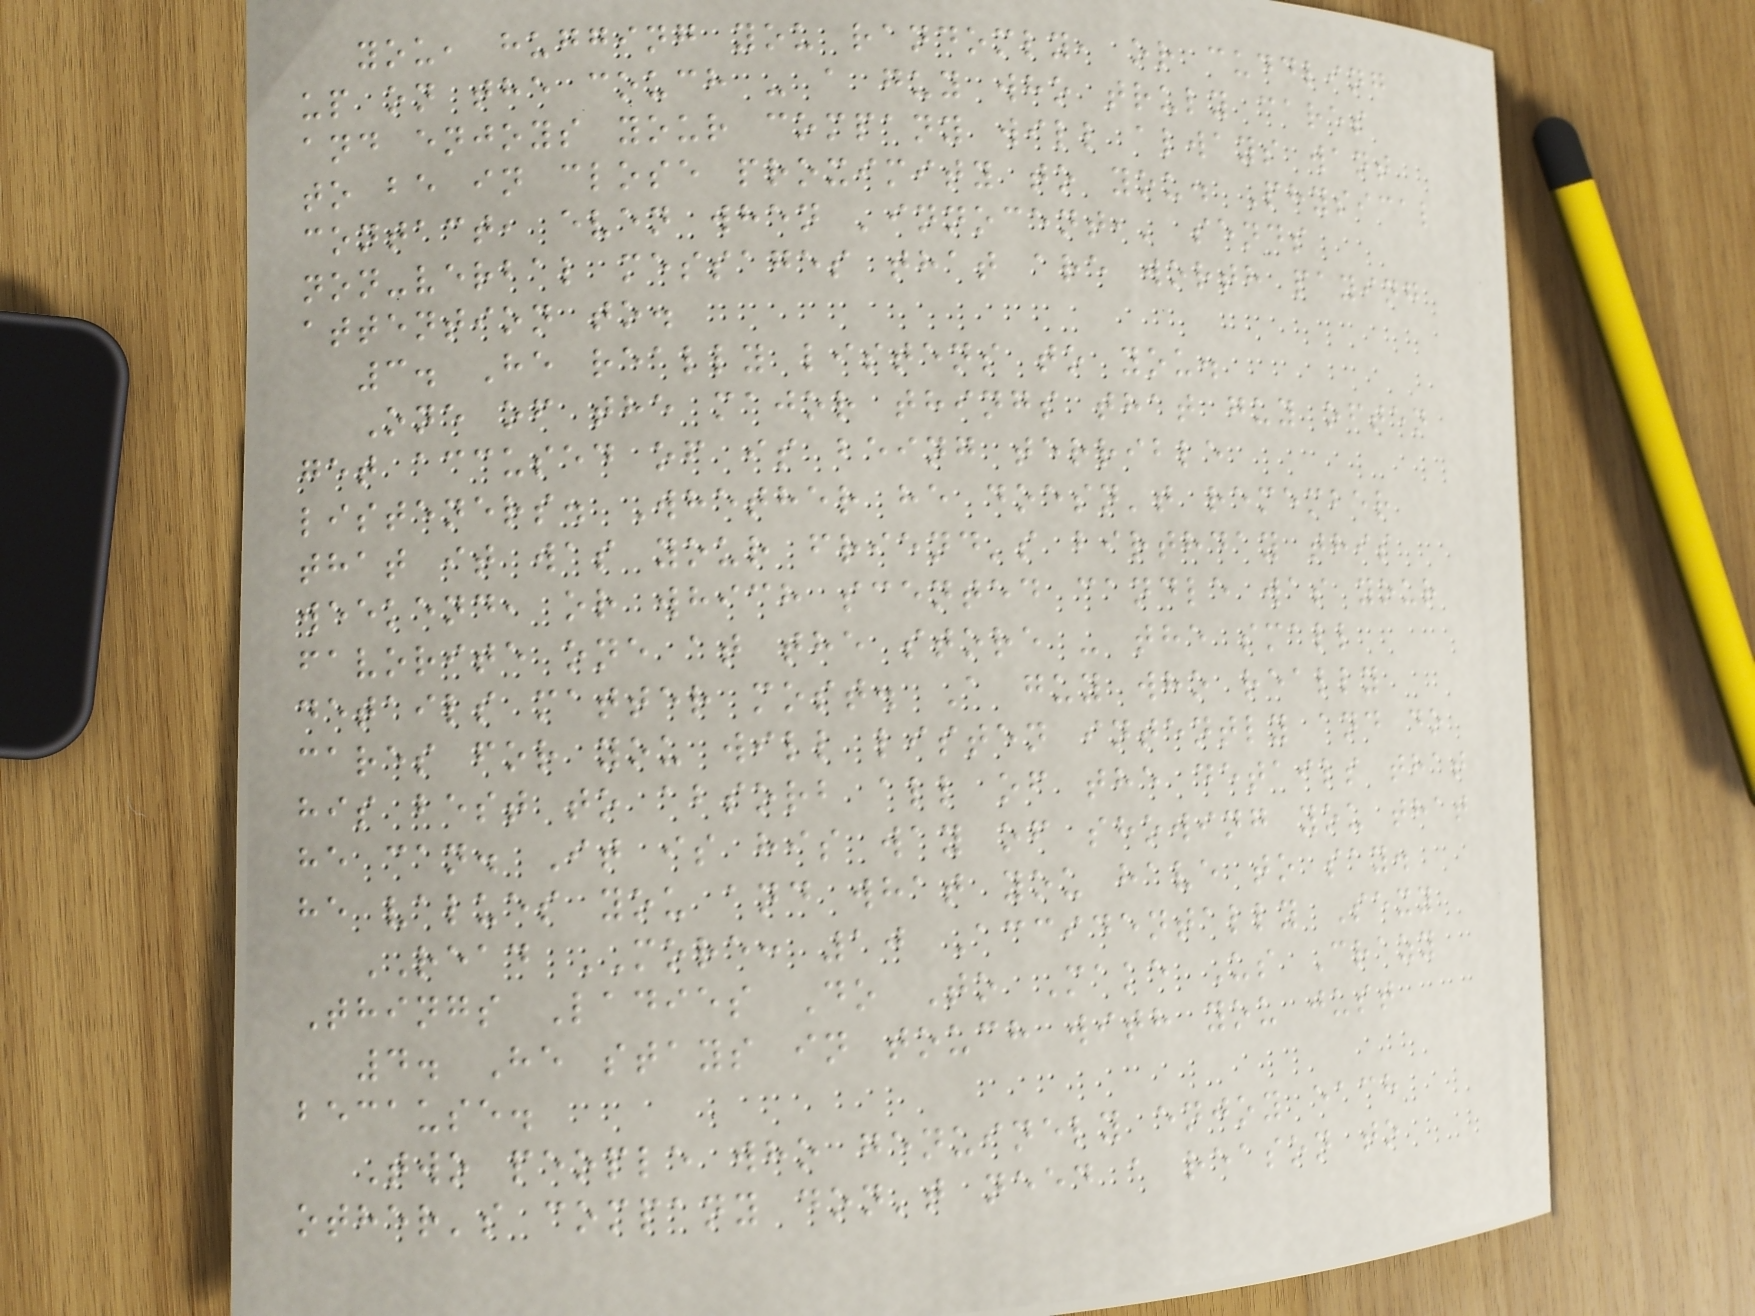you, hugging you randomly, or cuddling
up on the couch - a guy who truly cares
and enjoys your company will always want
to be in close proximity to you. Physical
contact, even when 'innocent,' sends
non-verbal messages that are worth paying
attention to.
3. He really listens to you.
One of the major things that guy often
get accused of is being terrible
listeners. Whether he doesn't remember
that it was your friend's birthday this
weekend, or which scented candle was your
favorite one at the store - the small
details matter most. A guy who really
cares for you will listen intently and do
his best to absorb all of the details that
he can. It is his way of showing you that
he values you and what you have to say.
READ MORE: 10 Accidentally Sexy
Things Ladies Do To Make Us Crazy
4. He stays in touch with you just
because.
Two people who genuinely enjoy each
other's company don't need a reason to
